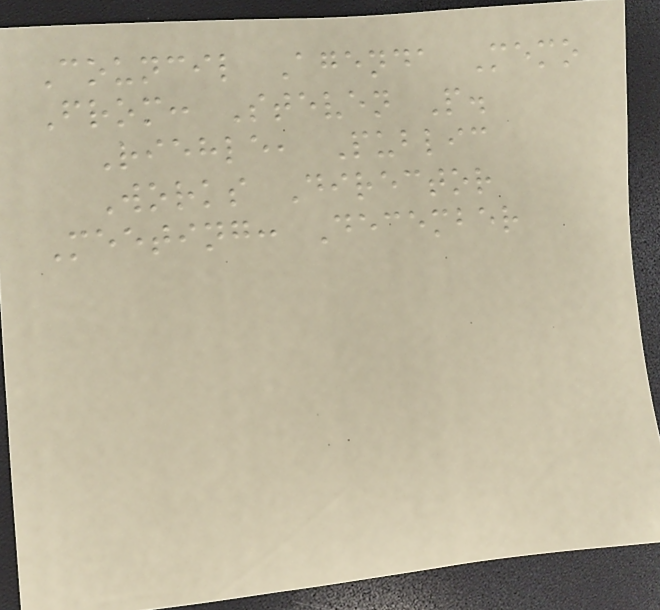Council Agenda Memo
From: Steven P.
Riehle, Public
Works Director
Meeting: December
